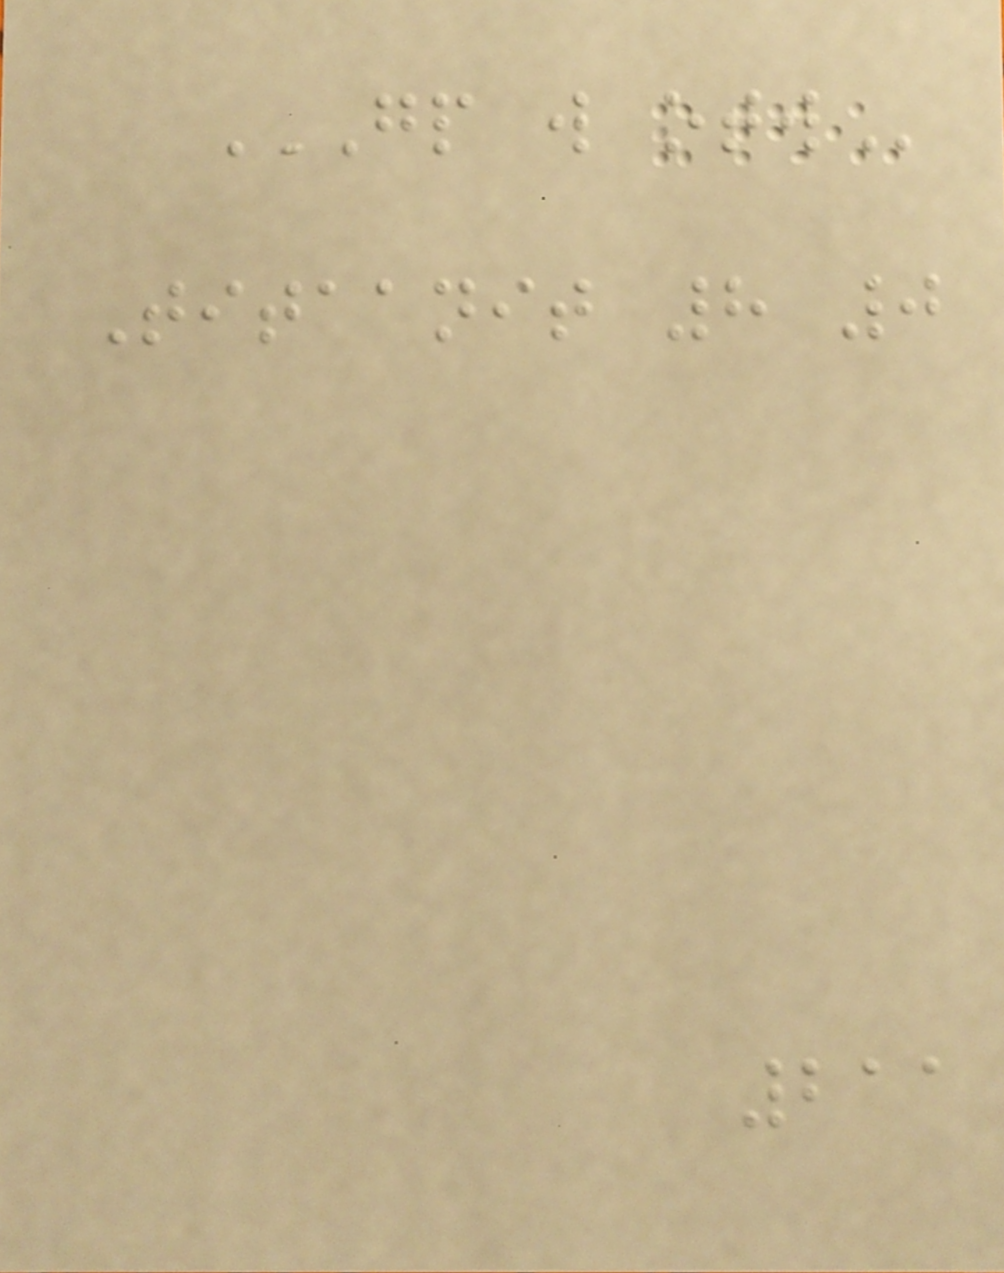GP W OTW
Titaanit 8 0
211
